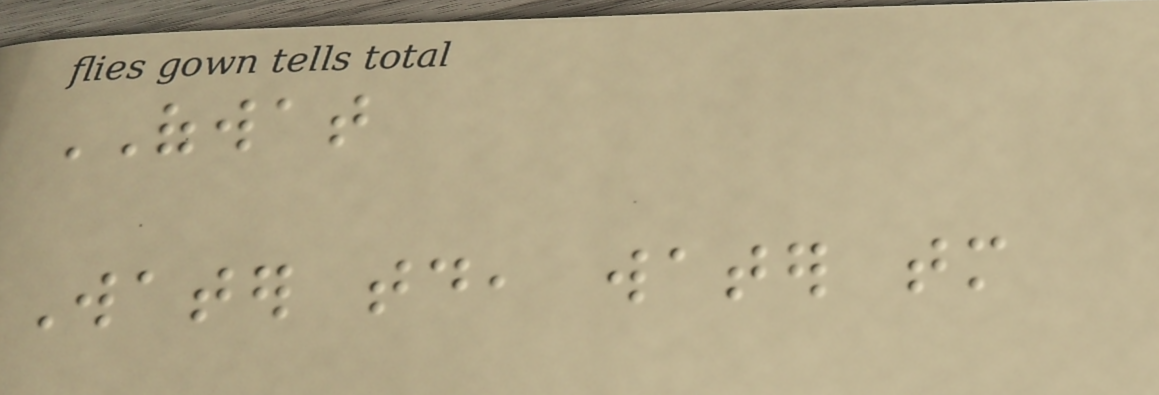OFWAT
Water today, water tomorrow
